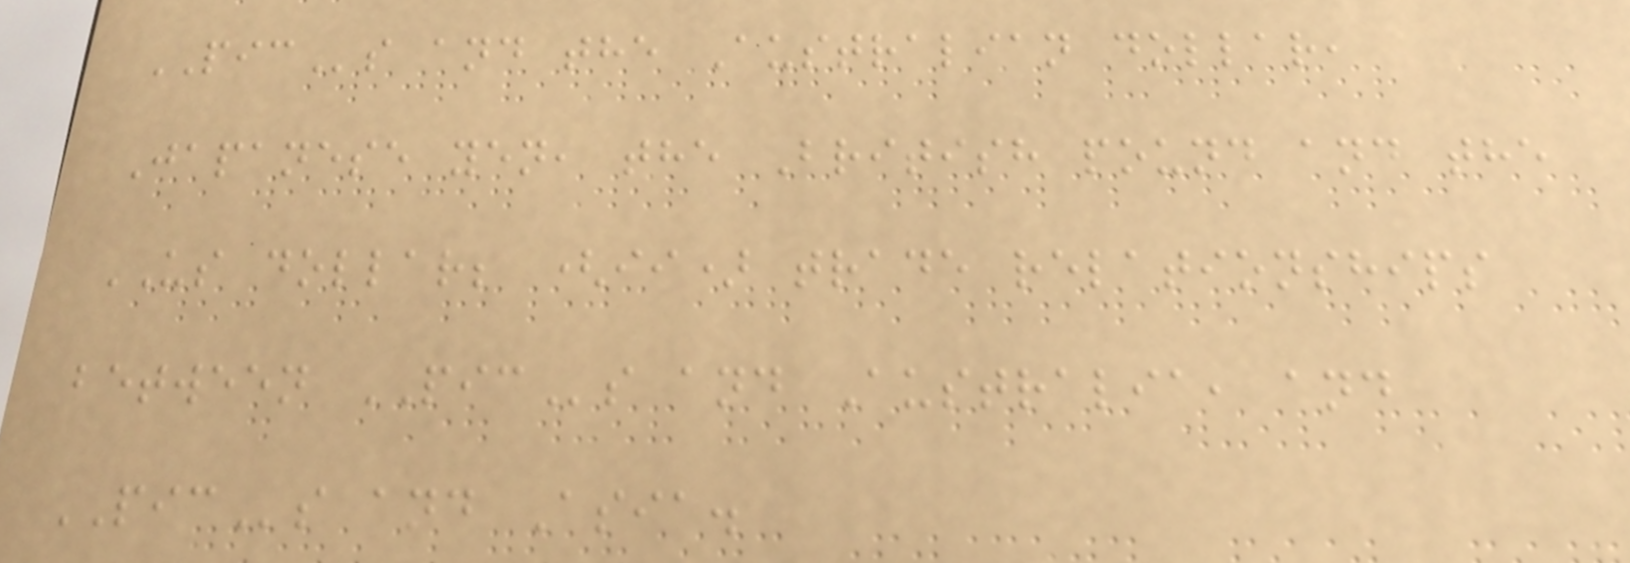PICs and the Australian dollar,
Japanese yen, the British pound and the
US dollar; (ii) trade relationships
between PICs and Australia, and
PICs and Asia.
